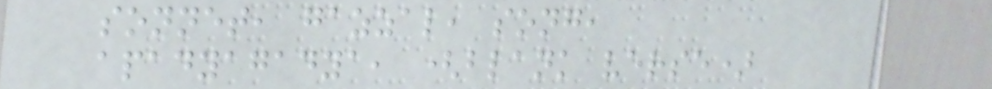sonnet, gazzal, song,
apadyagadya, (blank verse)
